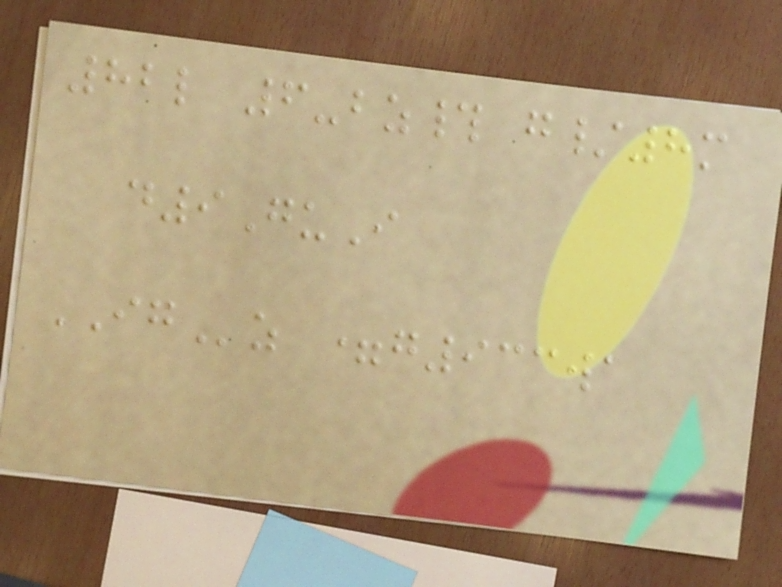82l 6-bz# g/8m
d9GuI
IGz =g933wa
